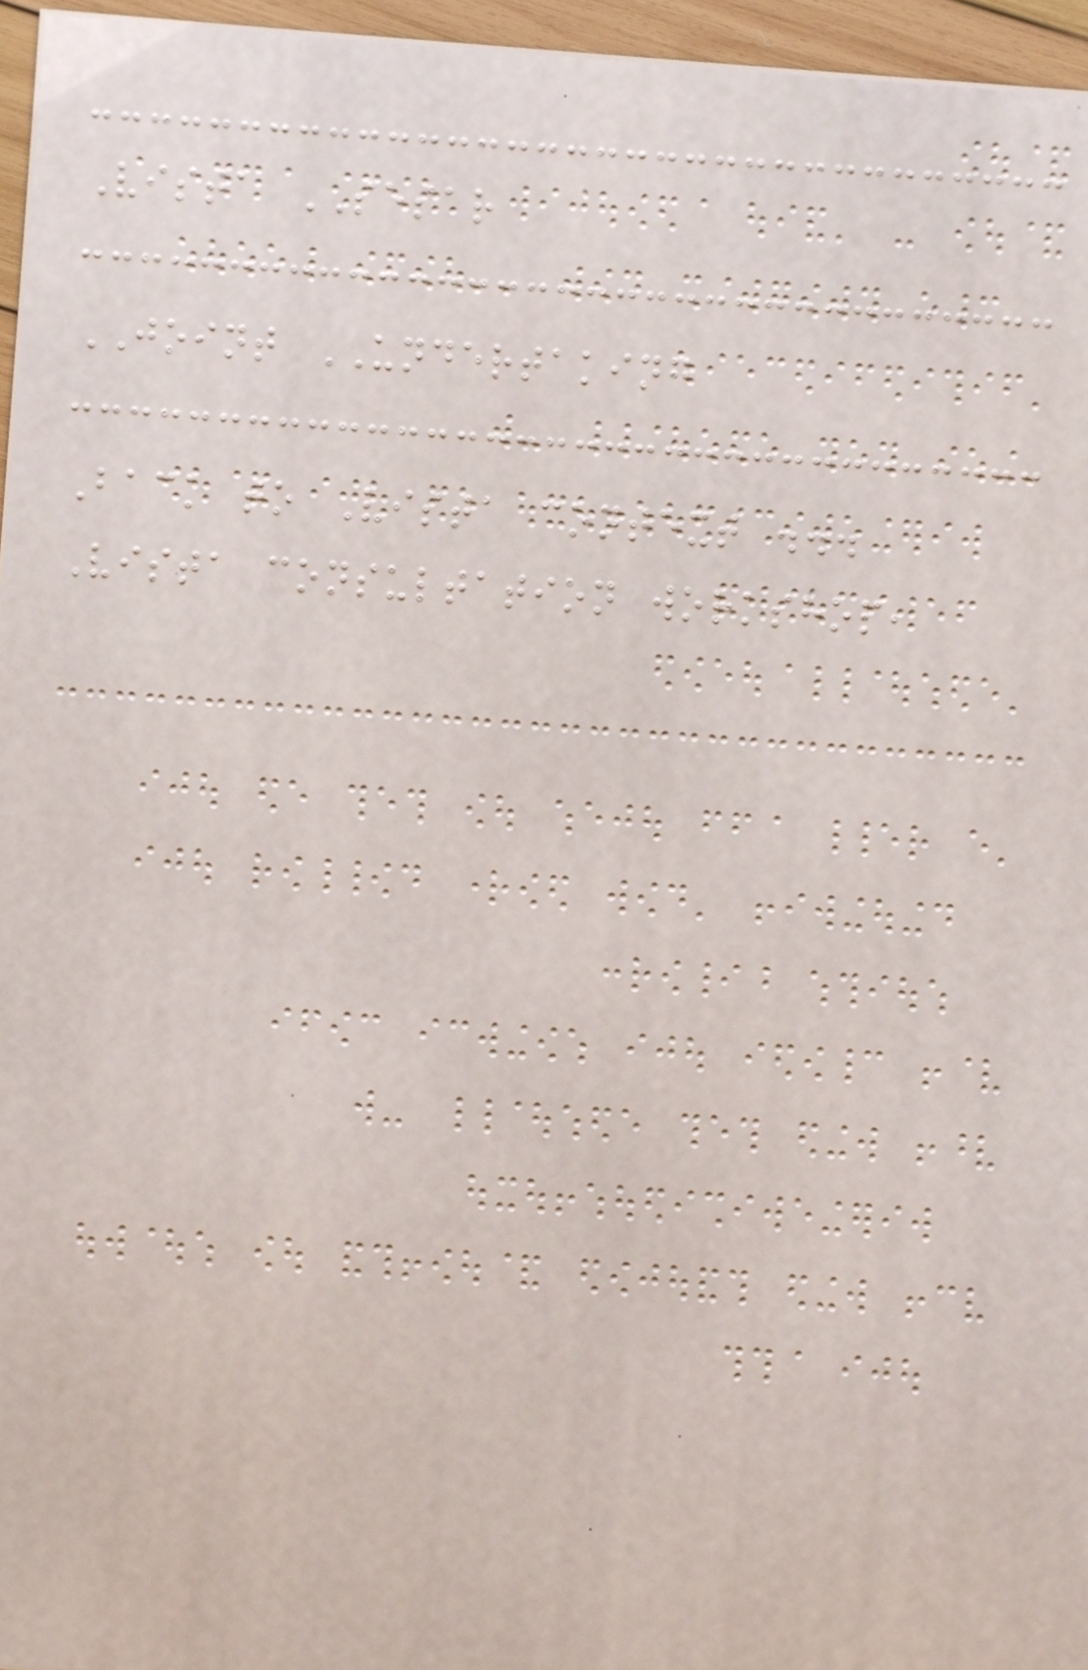Vista SESAR
JOINT UNDERTAKING
Back to Vista context ...
Vista consultation workshop,
